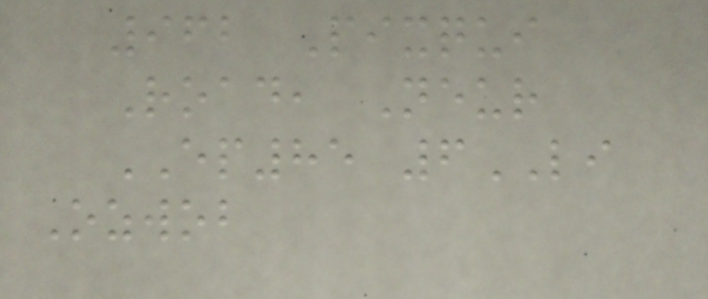962 Pixqui
Road, Neur
EP85 6LI
Ozwob
